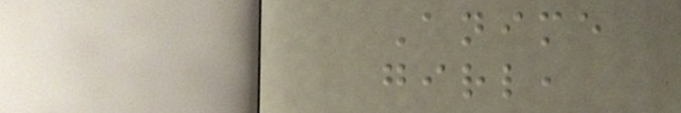Anime
girl,
